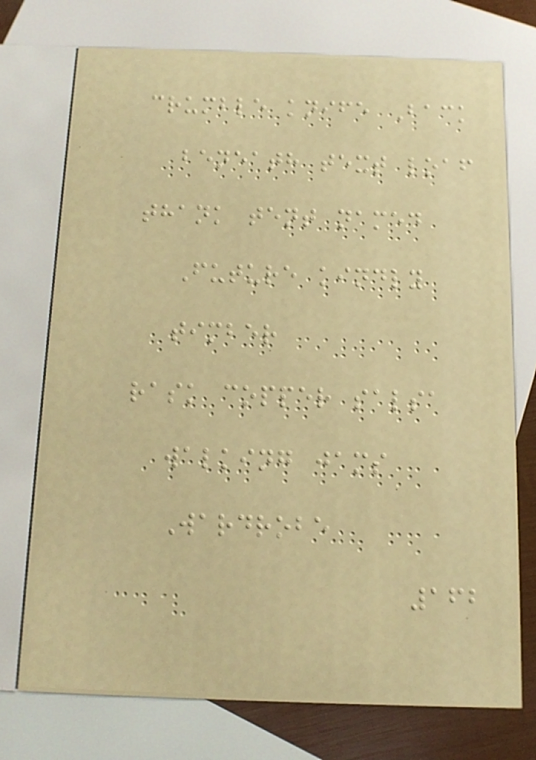crumble knife Back
beneath text loaf
thank tent named
Future kindly
timber
rask copper salsa
walking jams
Wardrobe
162
